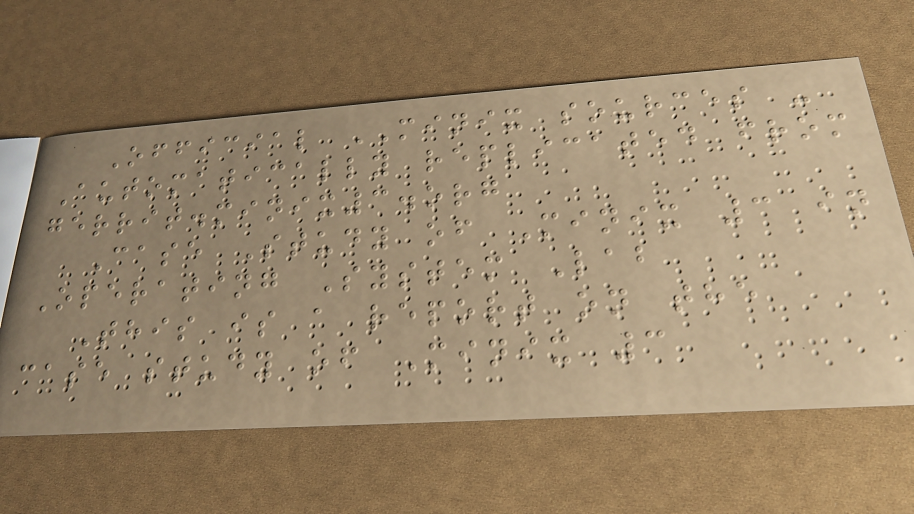Official MINIX sources -
Automatically replicated from
gerrit.minix3.org
Case Study of Minix 3 in
Operating System Lab
This is a report on the
case study of Minix 3
